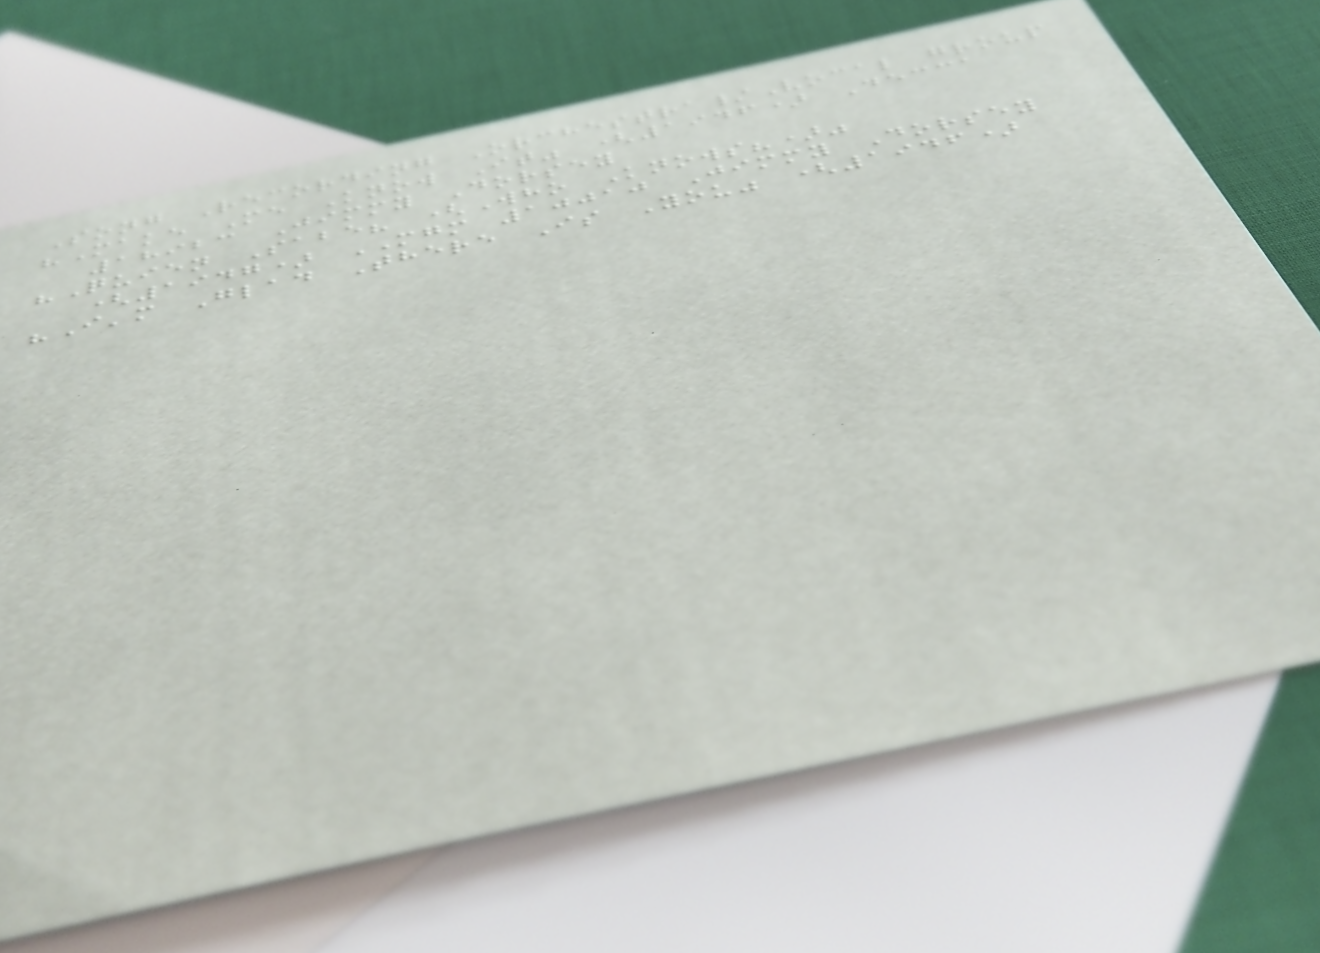Song Recording Orchestra/Vocal group
"Make Me Know It" (1946) Decca
18923 Jimmy Dorsey
"Quien Sabe? (Who Knows?)"
(1947) MGM 10010 Jimmy Dorsey
"I'm Glad There Is You" (1946)
